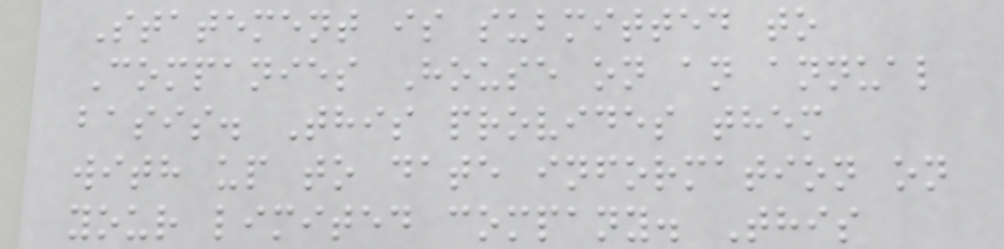Statement is submitted to
Companies House on an annual
basis. This provides them
with up to date information on
your limited company. This
